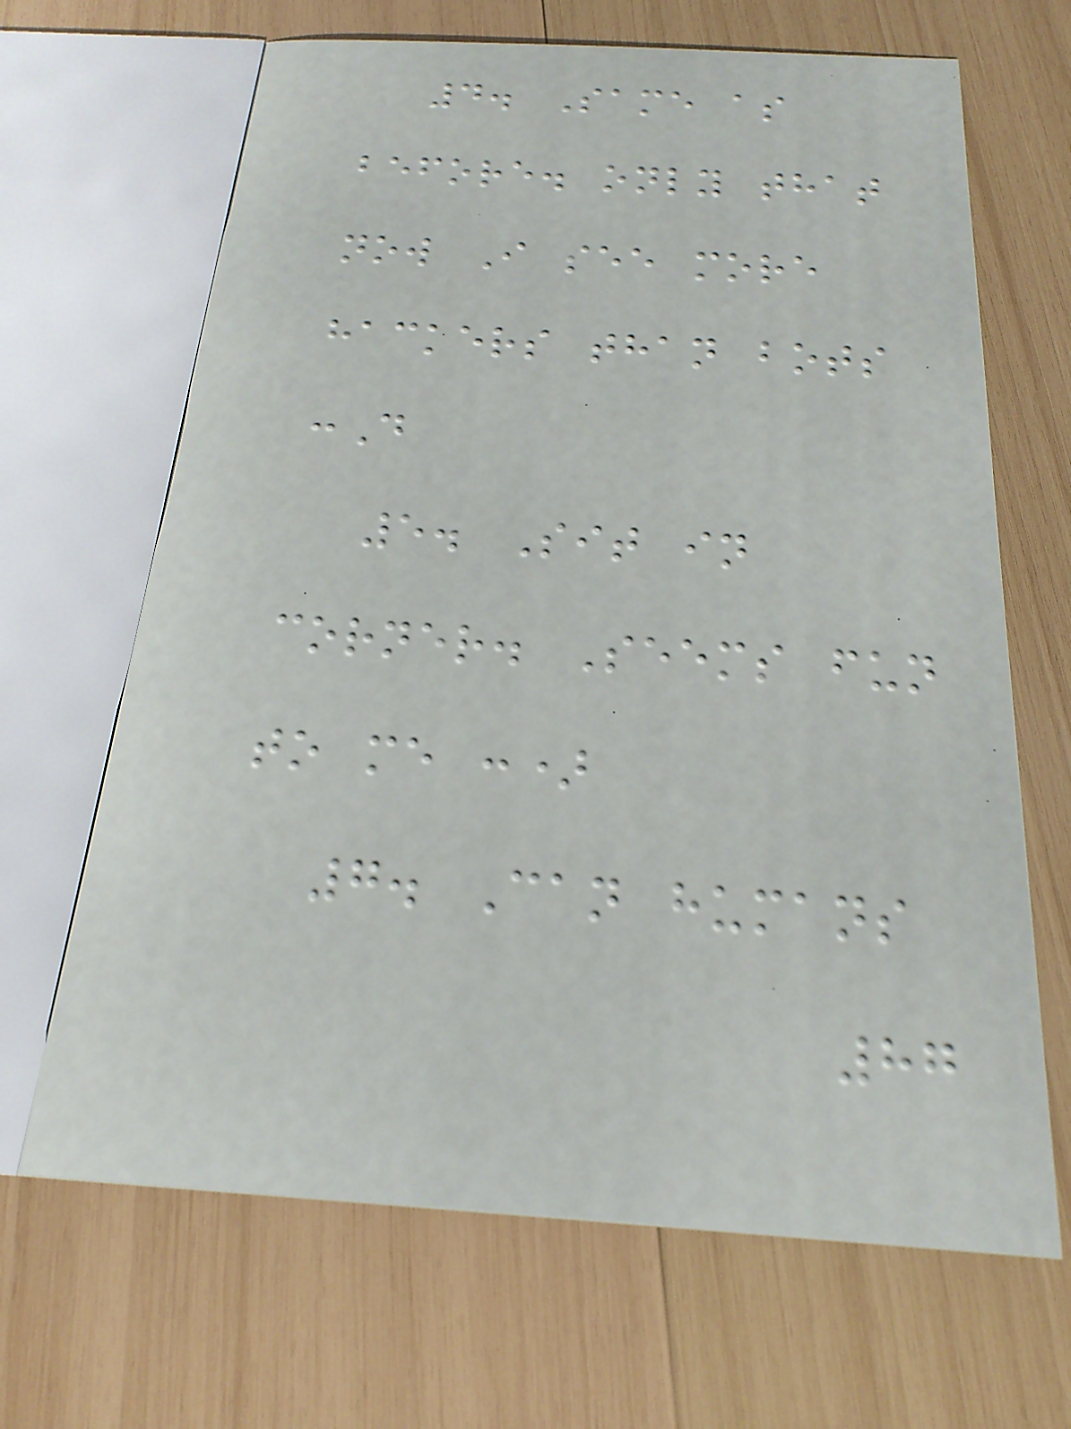4. Same as
before. only that
now I see more
hackers than bots
:D
5. Sit in
corner. Seems fun
to me :)
7. Can humans
87
